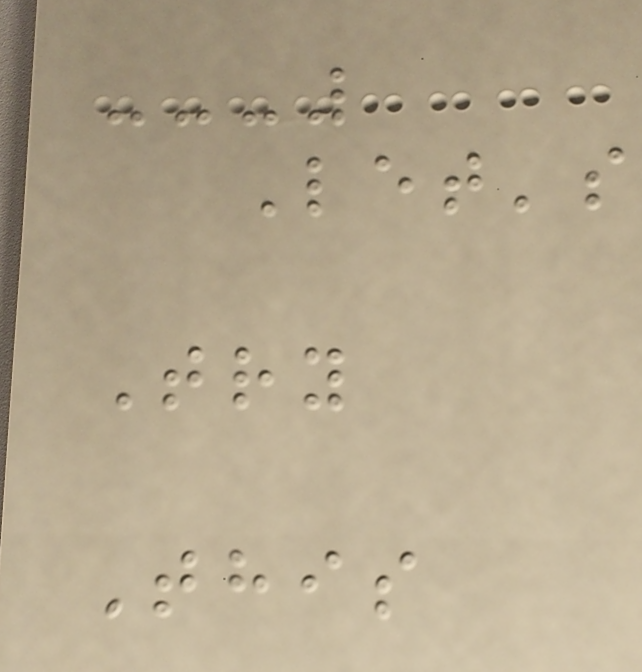Let's
Try
This
